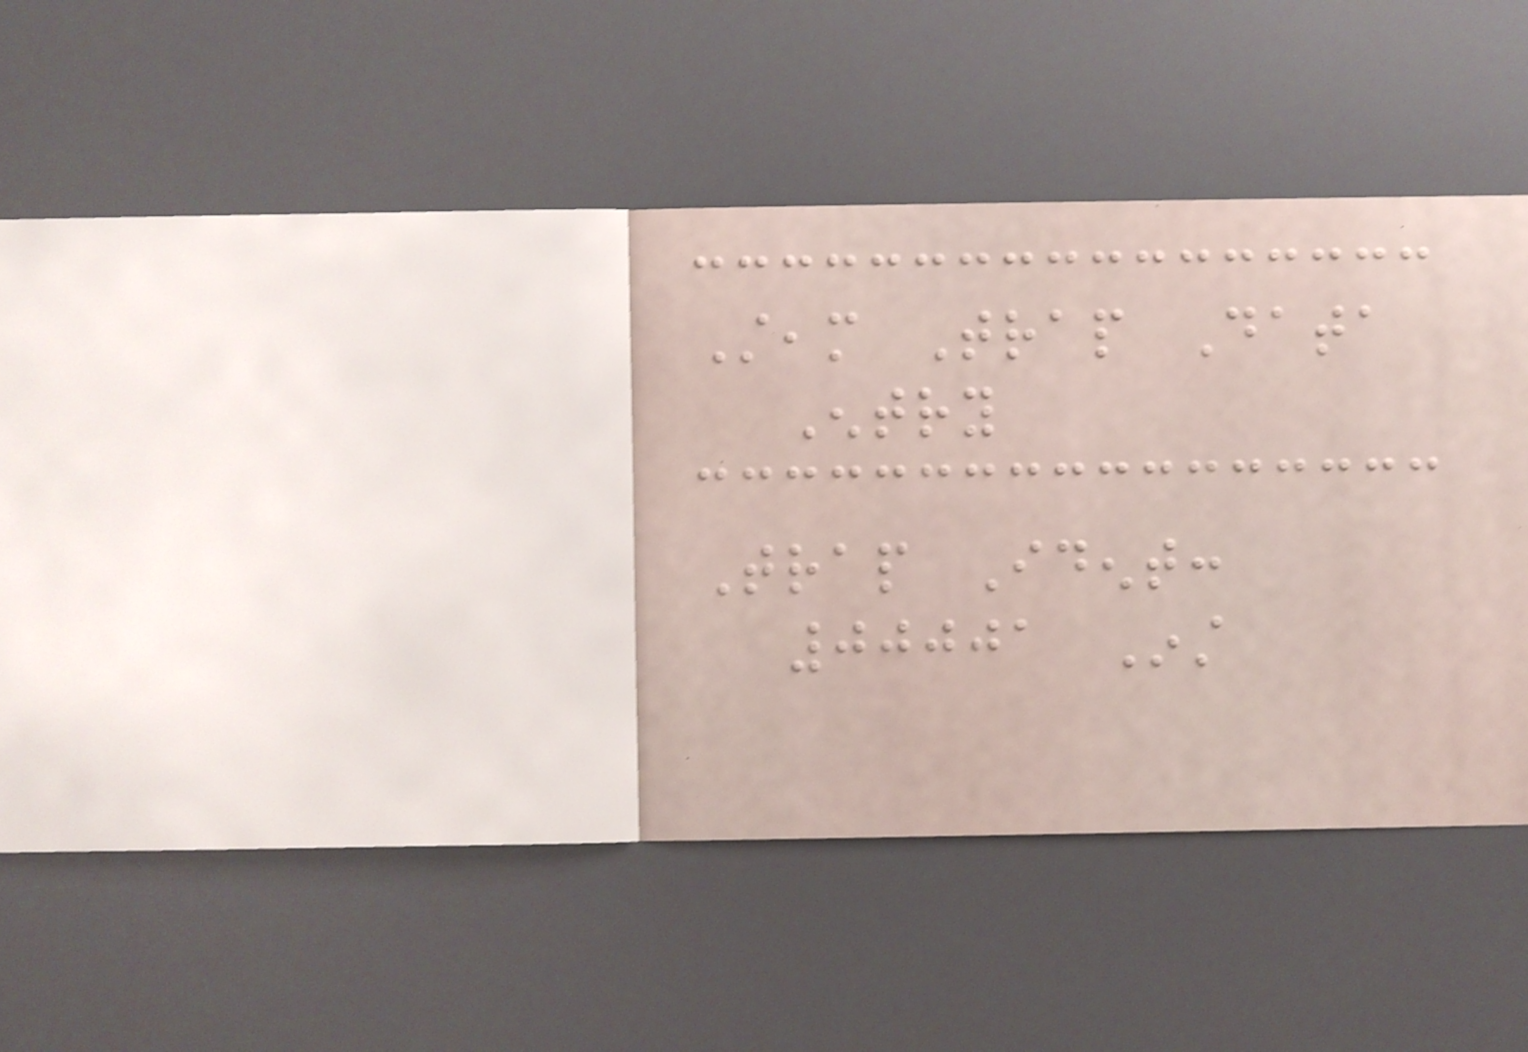Steam Trap Data
Entry
Trap Ident:
00001 Inst
